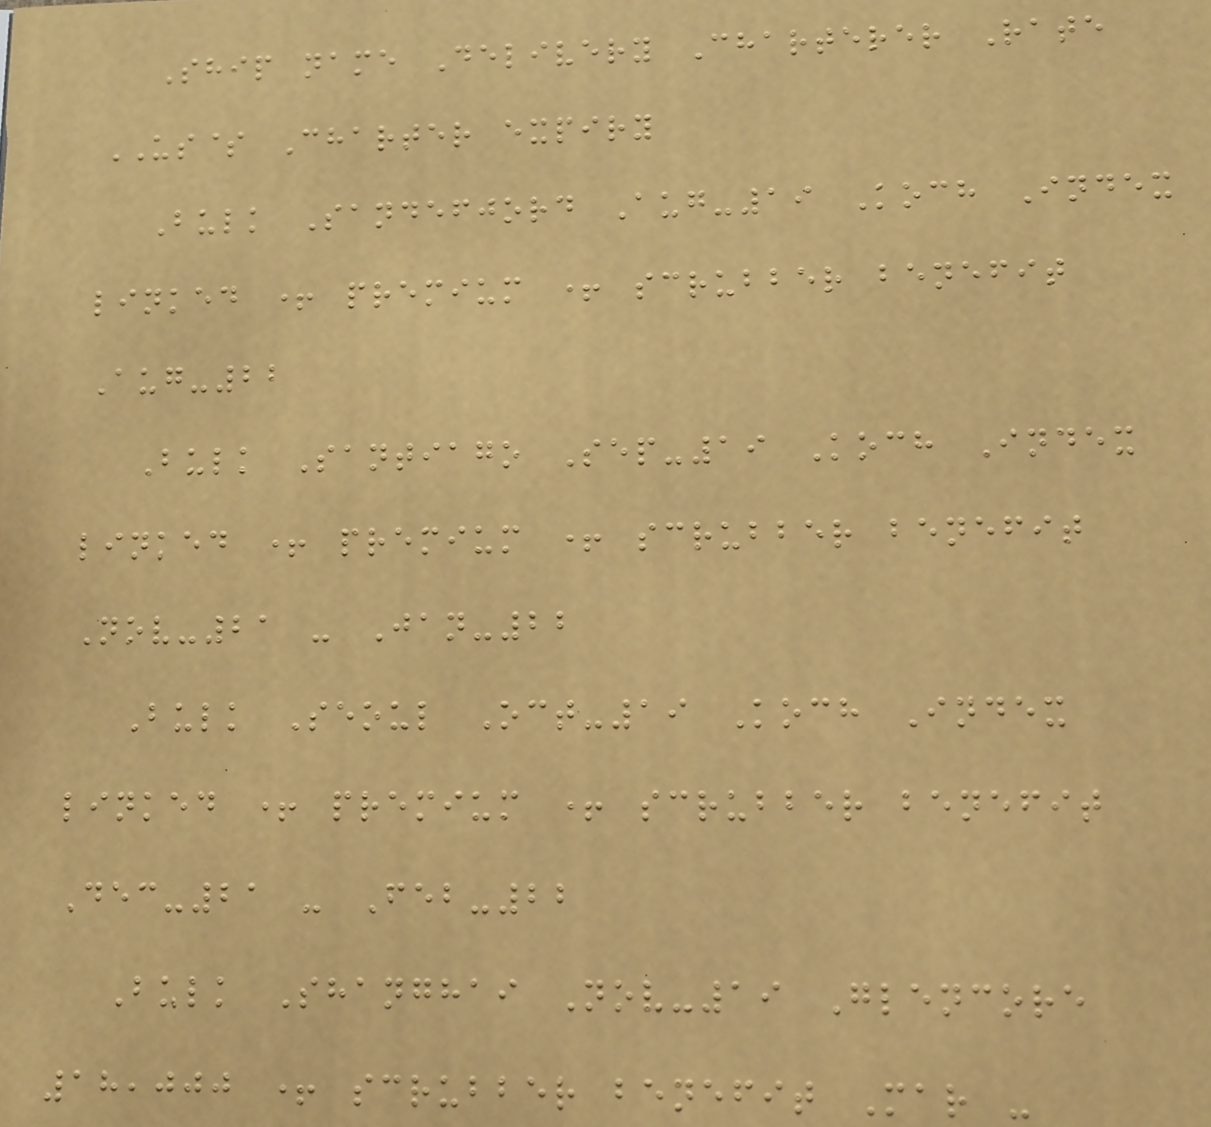Ship name Delivery Charterer Rate
US$ Charter expiry
Bulk Sandefjord Aug-19 Koch Index
linked + premium + scrubber benefit
Aug-22
Bulk Santiago Sep-19 Koch Index
linked + premium + scrubber benefit
Nov-21 - Jan-22
Bulk Seoul Oct-19 Koch Index
linked + premium + scrubber benefit
Dec-21 - Feb-22
Bulk Shanghai Nov-19 Glencore
18,000 + scrubber benefit Mar -
